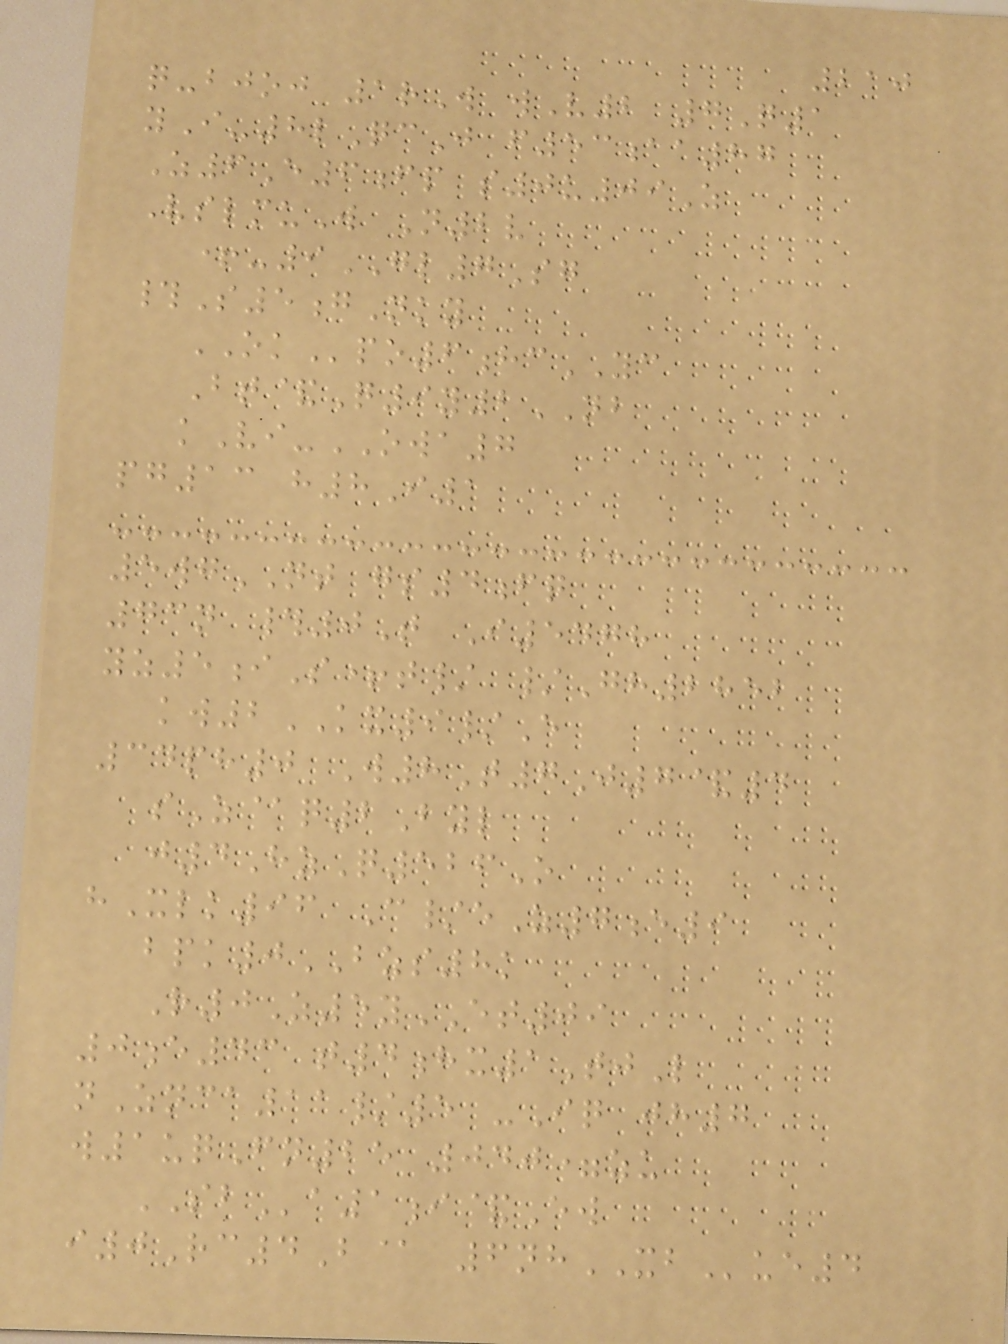210
q-bjoj 1rW wV2 7Q1
yI-8lQcJ f53aa87
Z6E6fp s0u09Z
VslmuW N2v
+-9GL7Sg
#S5gNky
OKpo6hcYC
Bt&Q9y2NB
kVi-OWA7
pg13 h8I1
5wgNT gs4fq
73n #0T I5478
yz5iS+t/ /Gh2852
kw2KX9/E
34ph0 W8T7J7&4
sZ@q2Byl
j4HzQ526O
hXlk96 C/eZ7e9
bpk0BZS8k
R0Z5yET09
0e43 t4hx1TjL
nZnca11/5 -Iq jh7
w1uqFn25 040=zu
SBa1i&Ew
i0Rc4B@ 6nhXBue4
